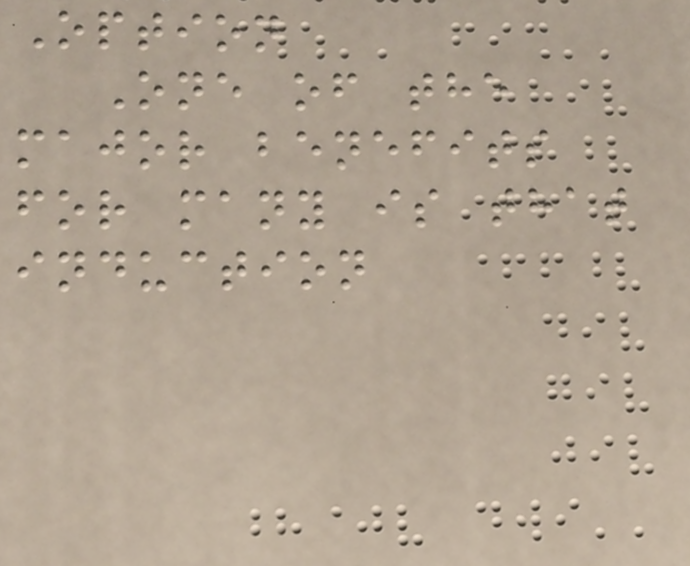Option
One of the
major benefits
for many is that
induction
